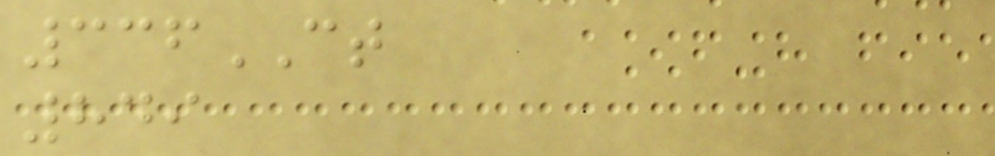336CT
849
